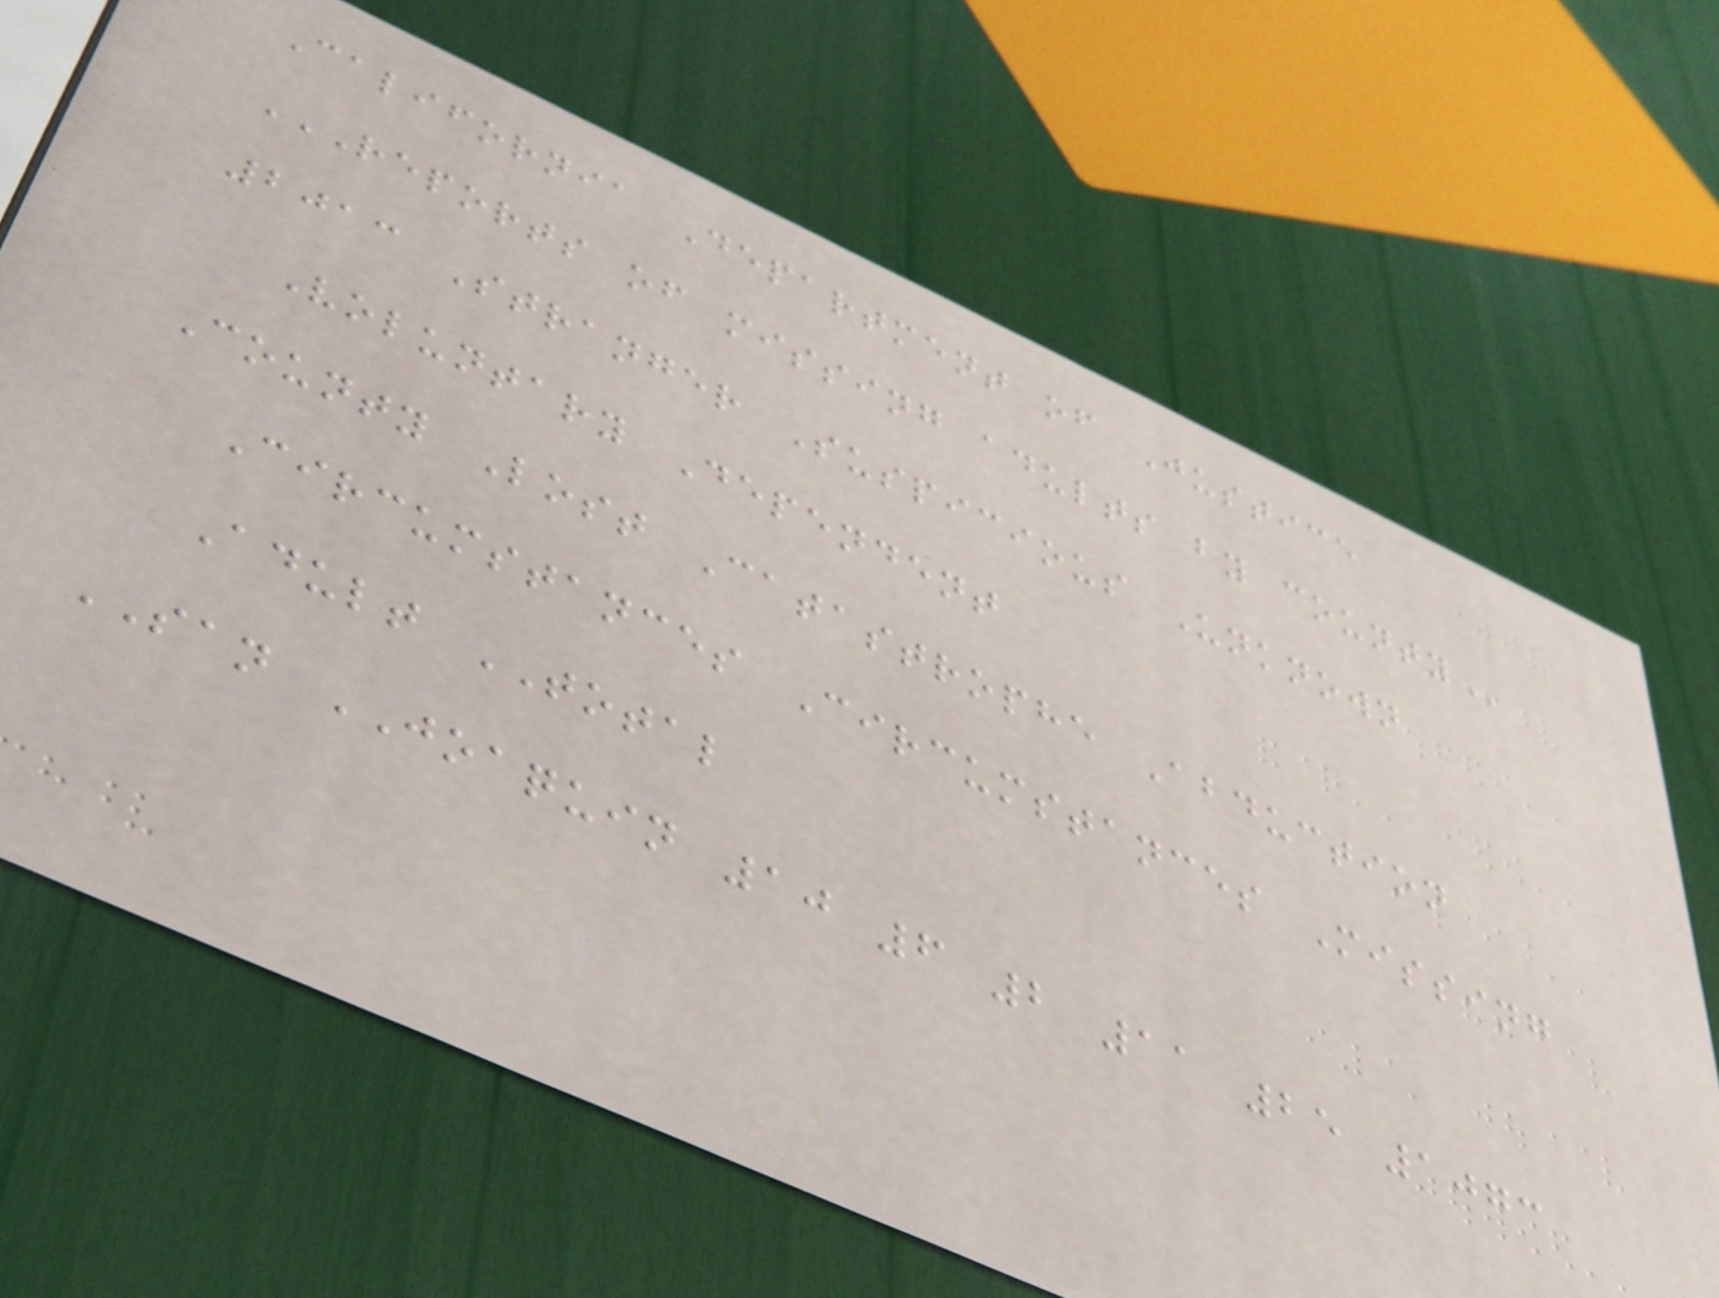California Department of Justice
REPORTS OF MISSING ADULTS BY COUNTY
2013 Stranger Suspicious Unknown
Voluntary Dependent
County Lost Catastrophe Abduction
Circumstances Circumstances Missing
Adult TOTAL
SAN JOAQUIN 10 6 2 11 25 1073
